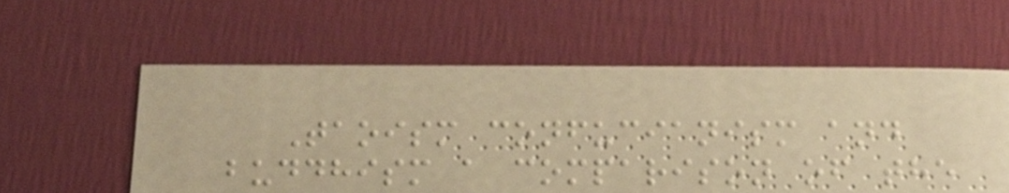Taoism confucianism and
buddhism a comparison of the
